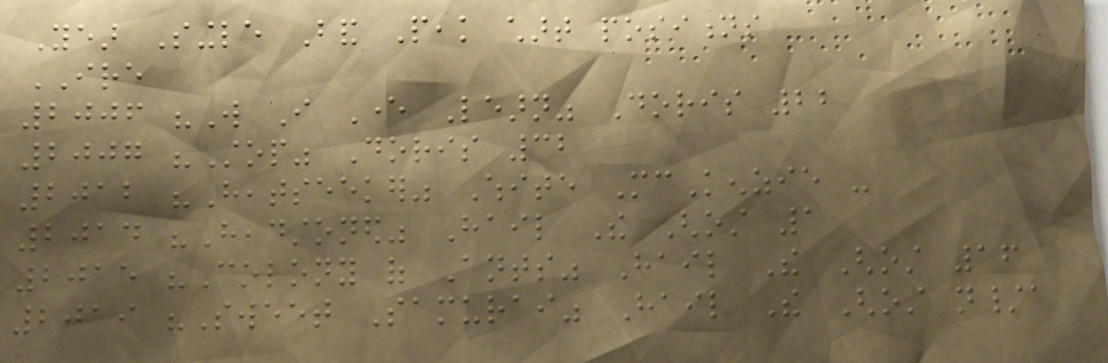Year Single Band Peak chart positions
IRE
2006 "Will I Ever Learn" Doris 22
2007 "Stop" Doris 32
2012 "Heatseeker" White McKenzie -
2014 "Headstoned" Hail The Ghost 1
2015 "Colony of Ants" Hail The Ghost 16
2019 "Sweet Samurai" Hail The Ghost n/a
